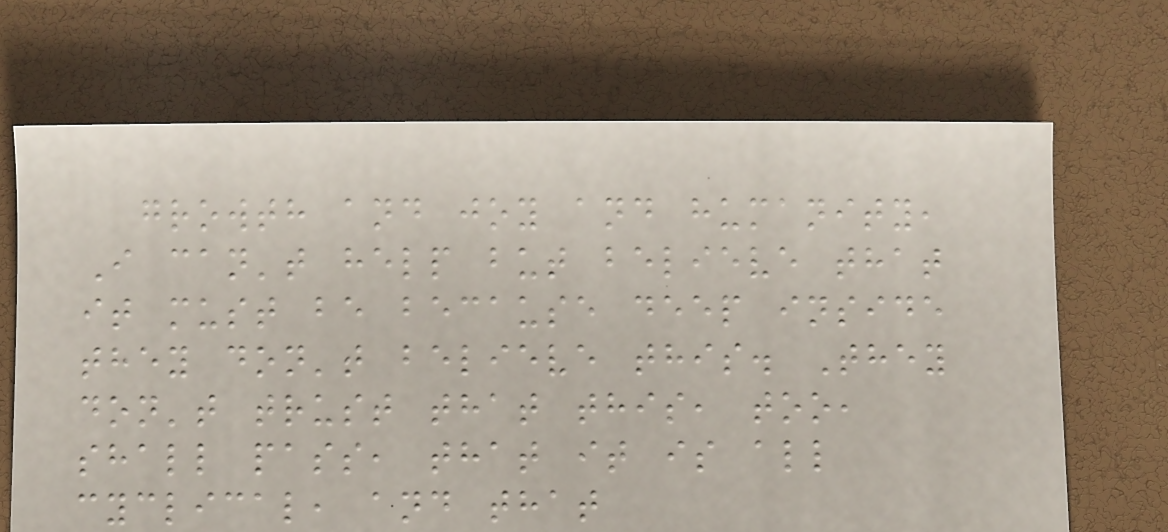growth and joy and humanity,
I can't help but believe that
it must be because deep inside
they don't believe this. They
don't trust that this, too,
shall pass, that it is all
cyclical, and that
